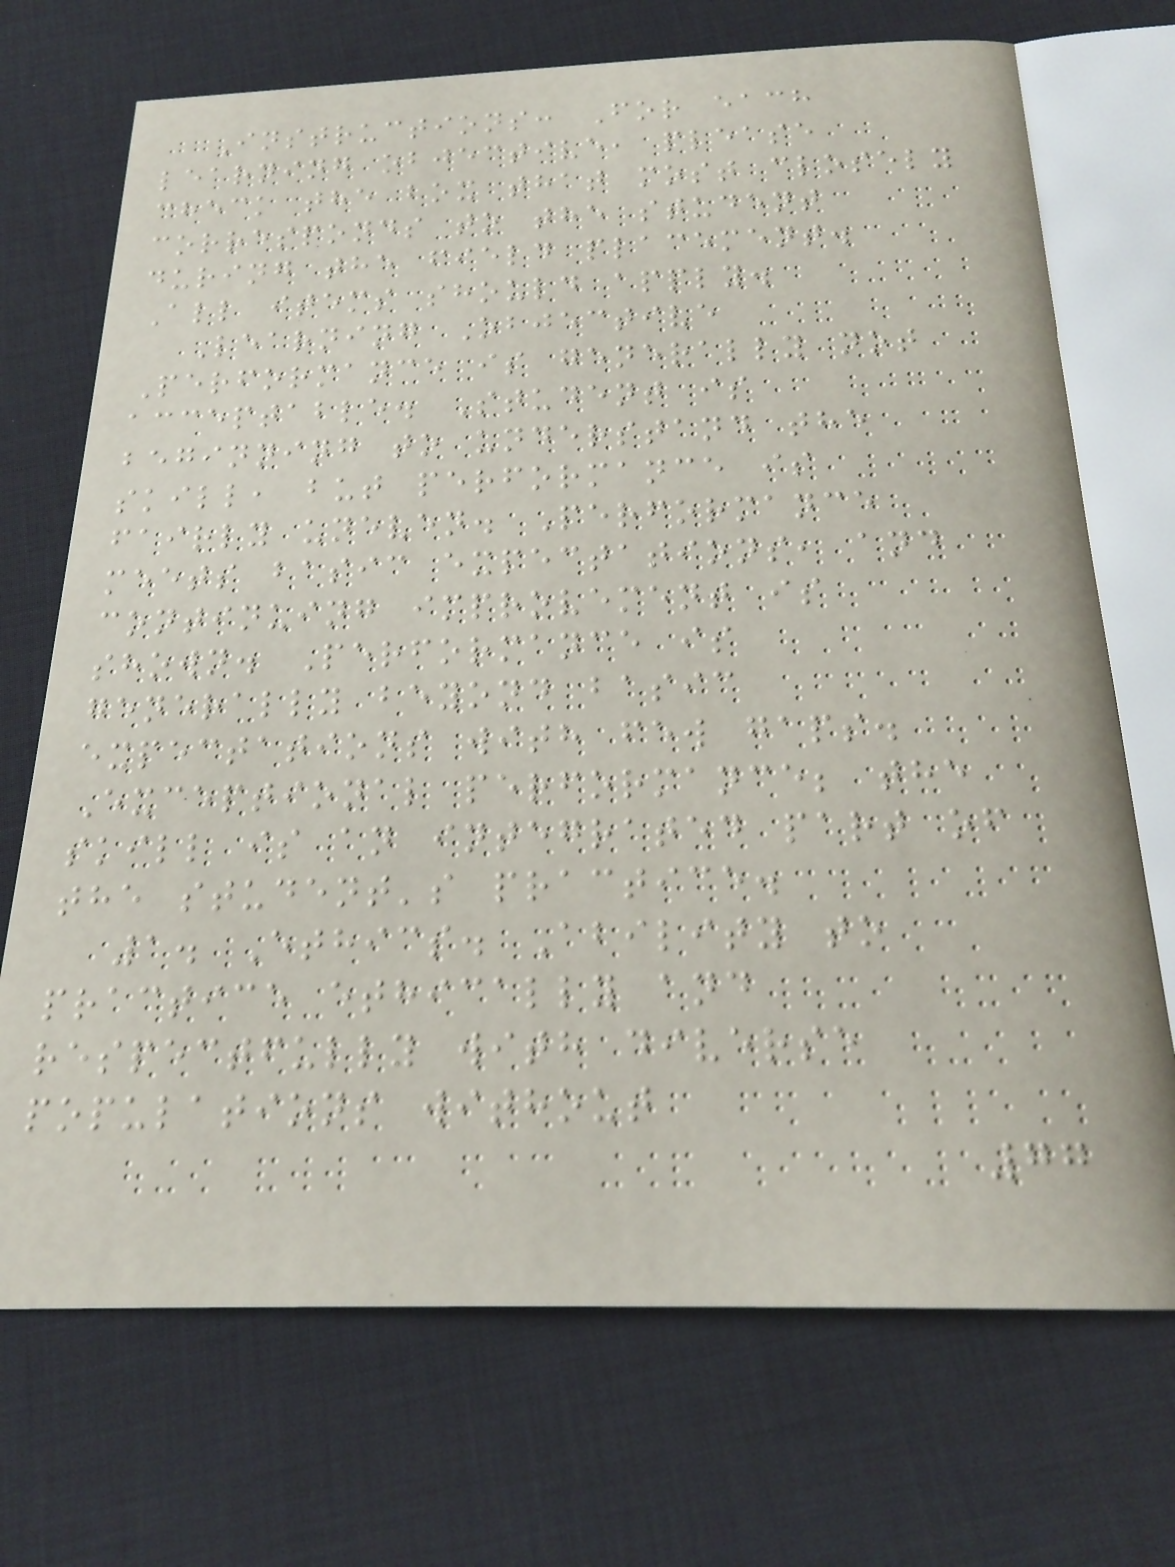Instructions: For each
learning objective, please
check the box that most closely
corresponds to the student
during the field placement.
All items should apply.
Learning Objective
Performance is generally not
acceptable. Student is
beginning to understand the
skill, but performance is
fairly uneven. Performance
meets basic expectations, and
continuing improvement is
shown. Performance is
generally beyond basic
expectations with few gaps.
Exceptional performance; the
skill is an integrated part of
the student's practice.
1. Ethics. Ability to
practice ethically and
respectfully with diverse
populations without
77
